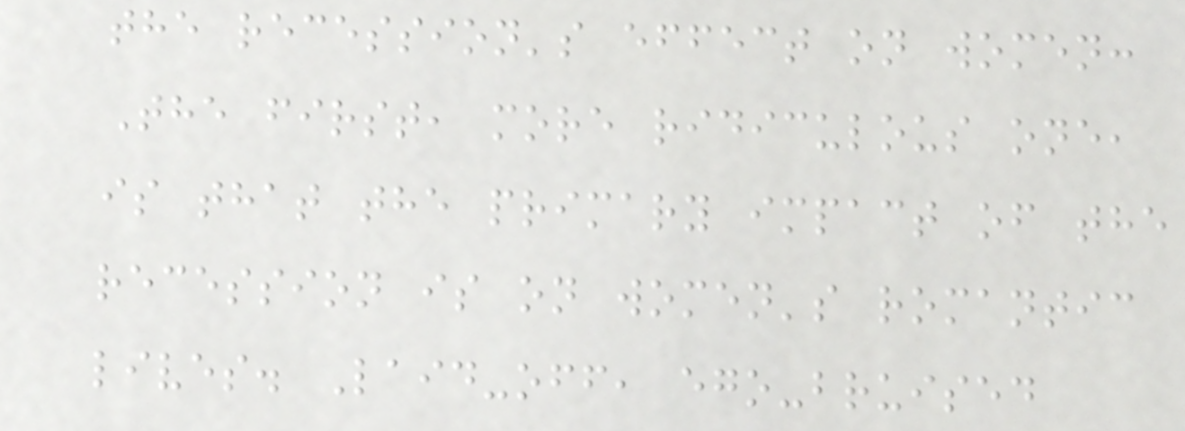the recession's effect on women:
The first, more ridiculous one,
is that the primary impact of the
recession is on women's romantic
lives. Laid-off, ego-bruised
